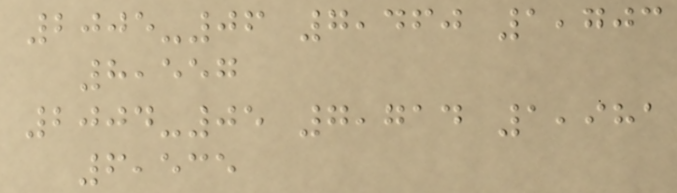2005-06 7,460 1,703
8,557
2004-05 7,714 1,981
6,535
